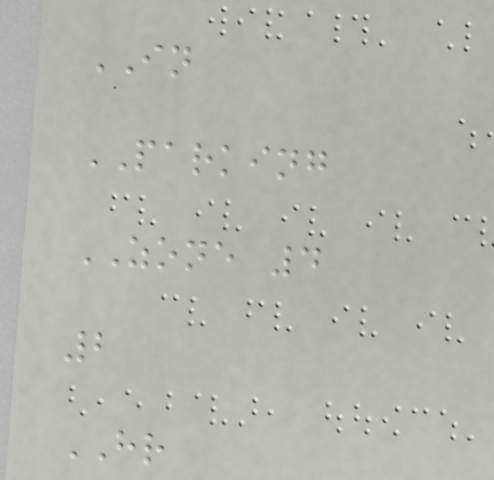IN
PARKING
ZONE 4
2
HR
